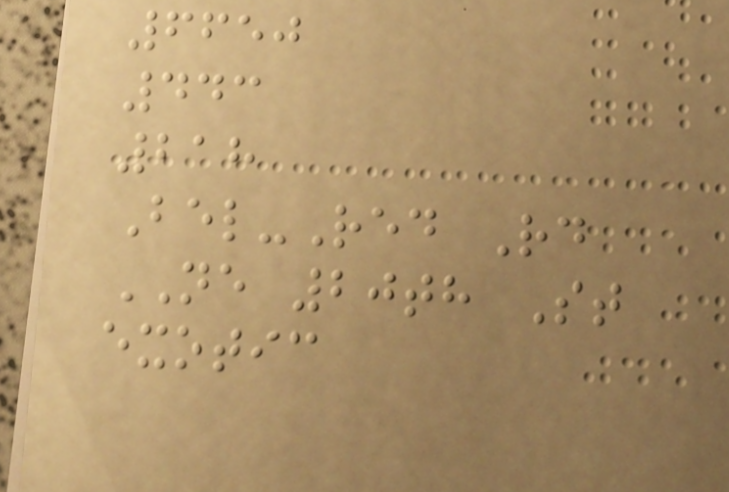6650
443
218
Bel-Red Rd
NE 20th St
exotic
